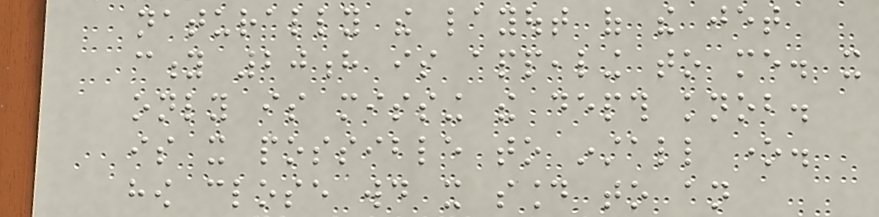naturally the layout of the jet
city 20h is appealing to me. it
only is missing the depth knob.
is it possible to install one.
how close would it sound to an
